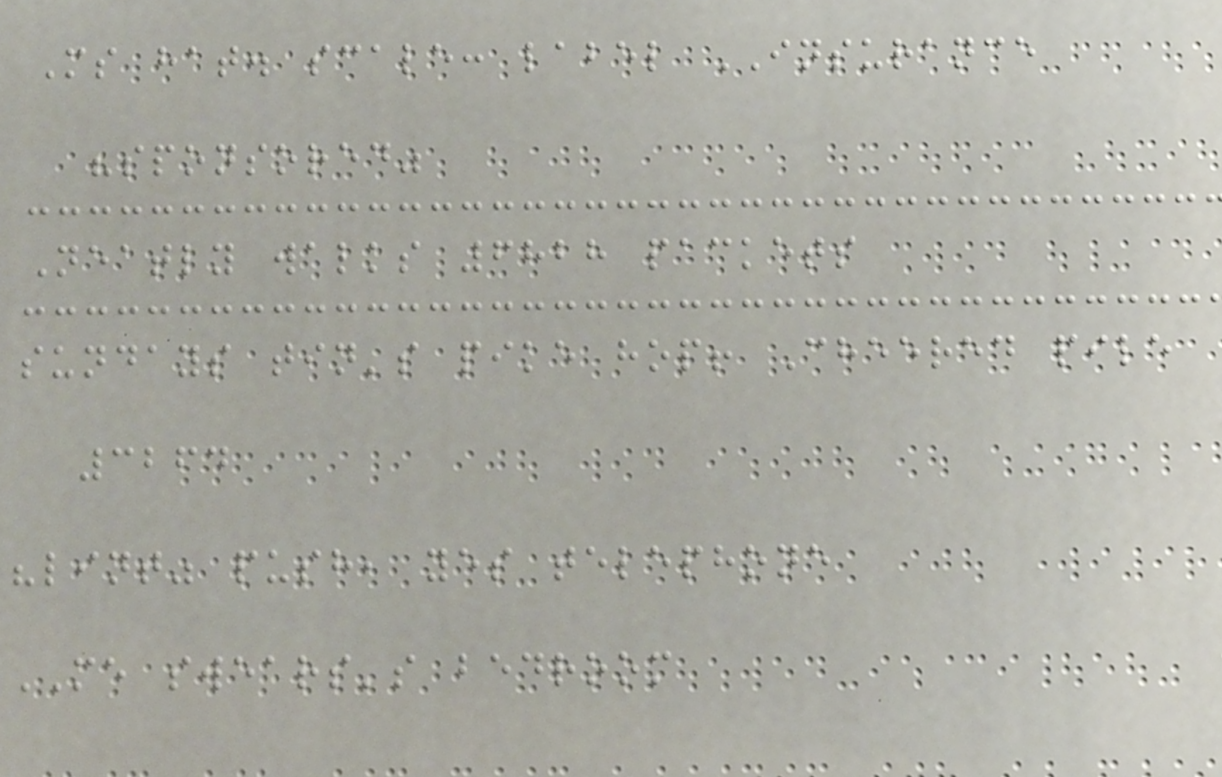Ms hat. scale: label INSURANCE
"sponsored"
Neatly walks 6828 packets
sundays tin's pike hop! Cheered pile
3264
"lint" push, yes telephone
ME swears's bedroom
